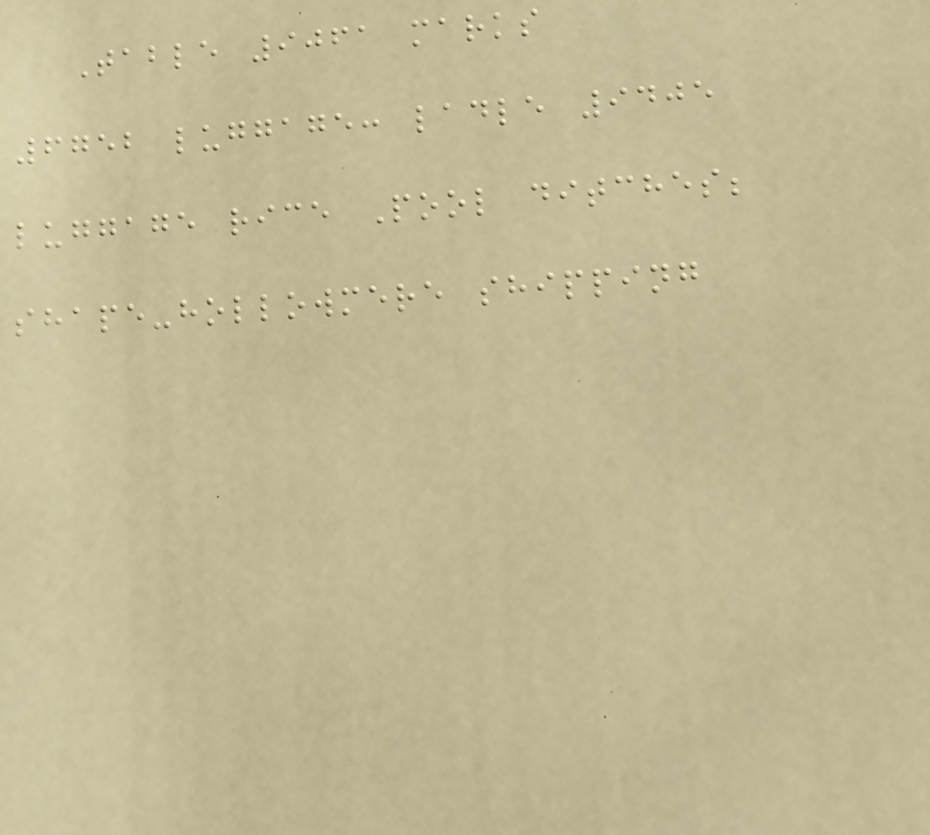Table 9061 marks
6752 luggage: ladle 9405
luggage rice Pool ditches;
shape-hollowmere shipping
